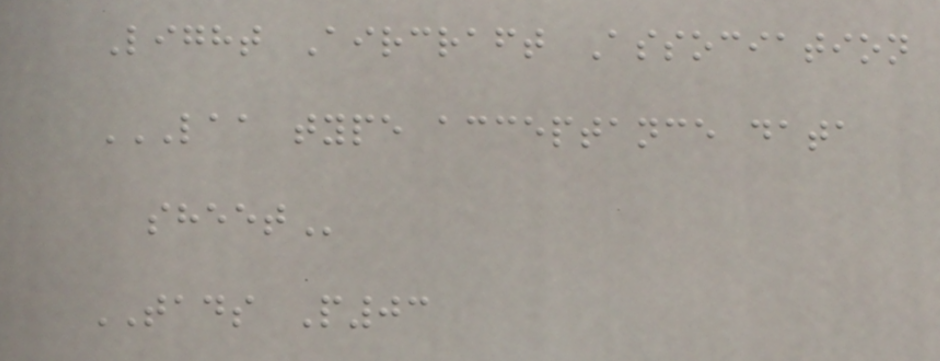Light Aircraft Association
LAA TYPE ACCEPTANCE DATA
SHEET
TADS P03
